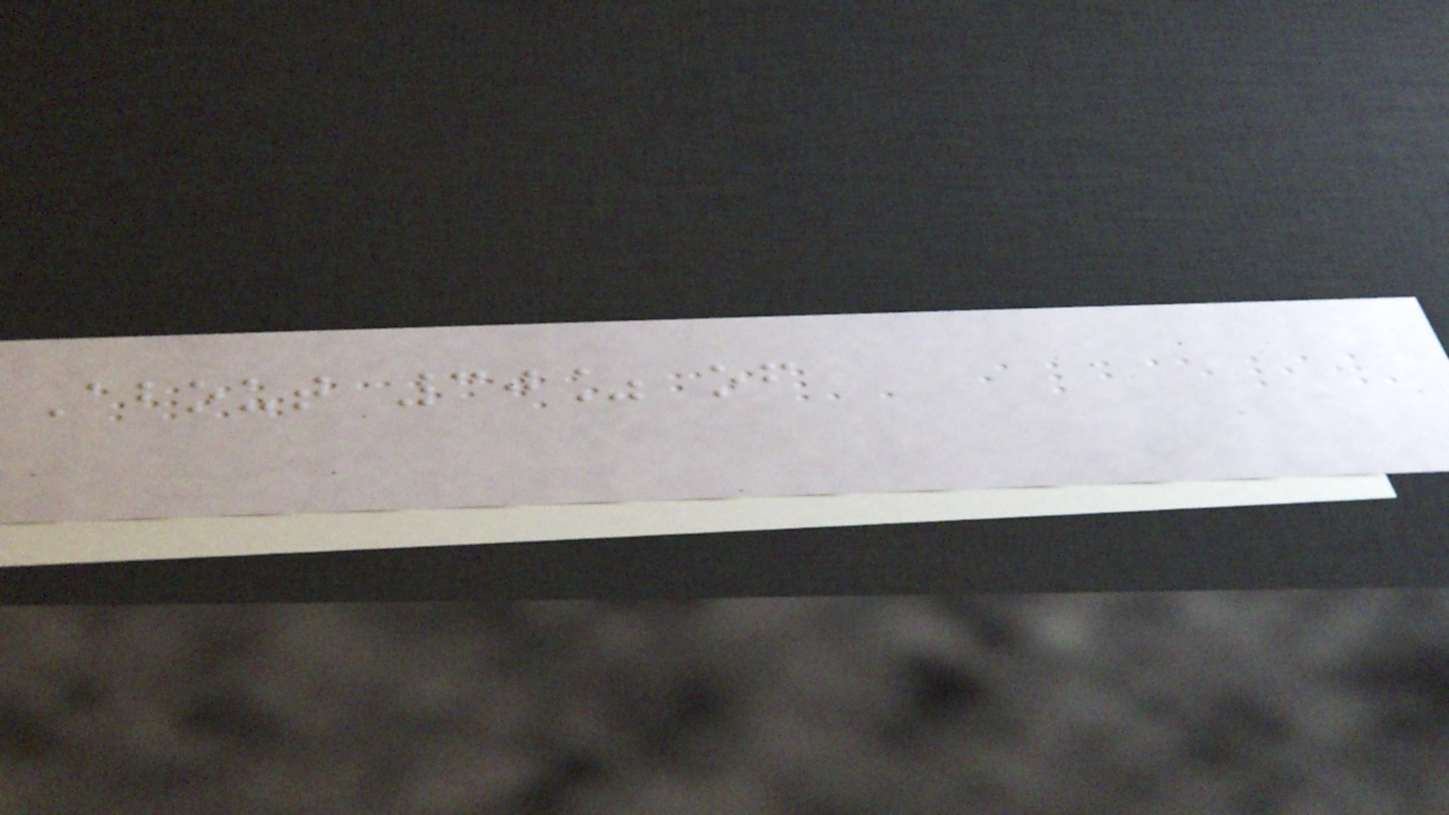About 30% of
